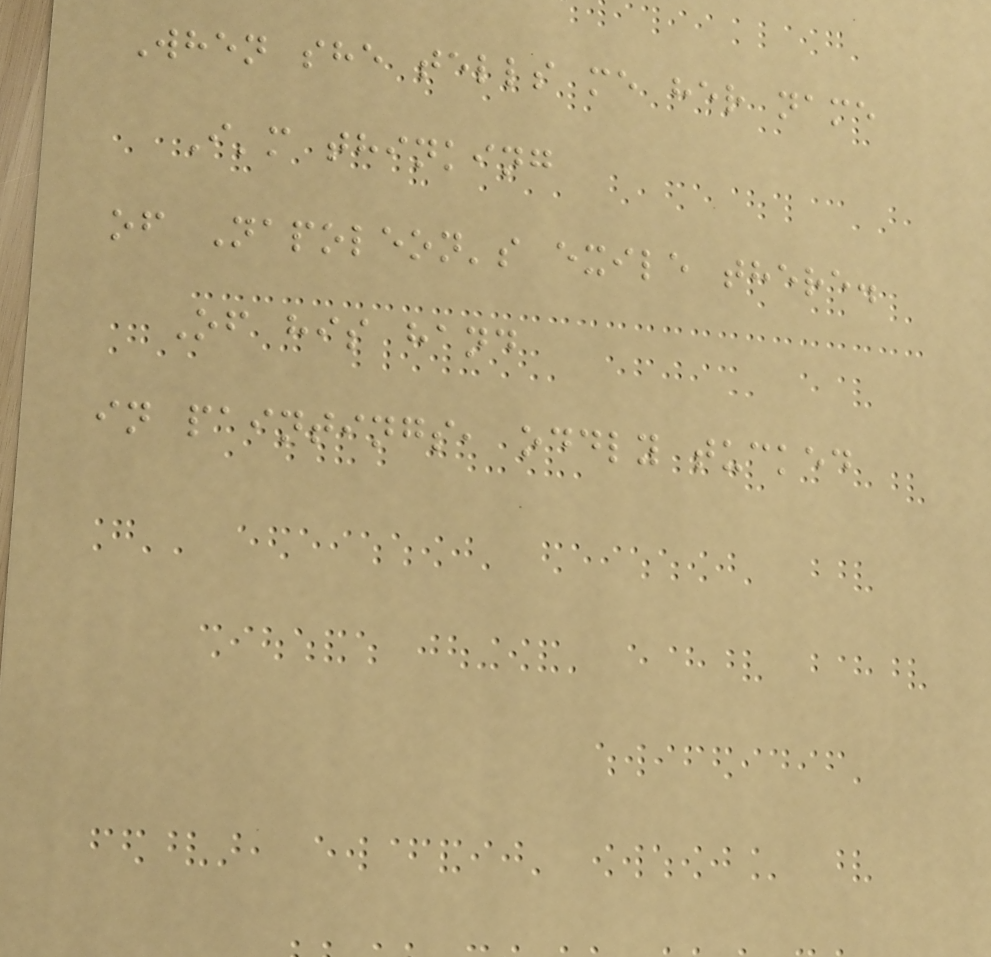When she tells me her name
I'm thinking
of Napoleon's exile there.
Of his hand
in paintings, oddly tucked
